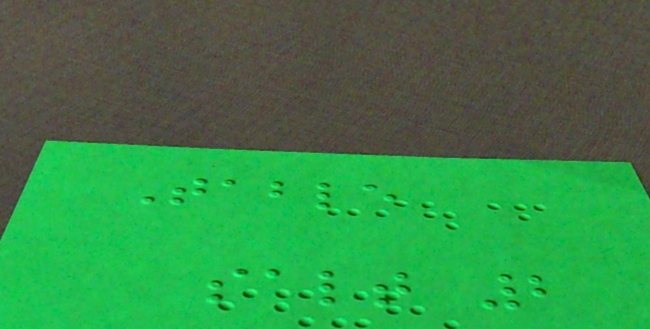Table
salt 2
